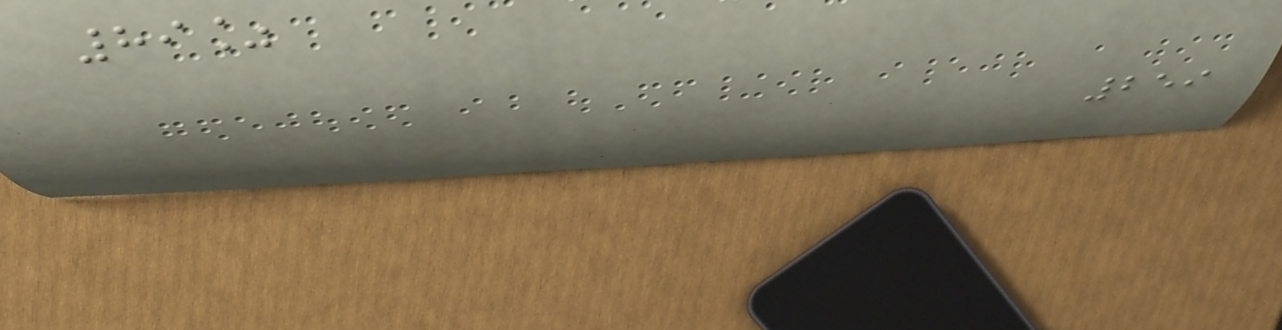89%
259
